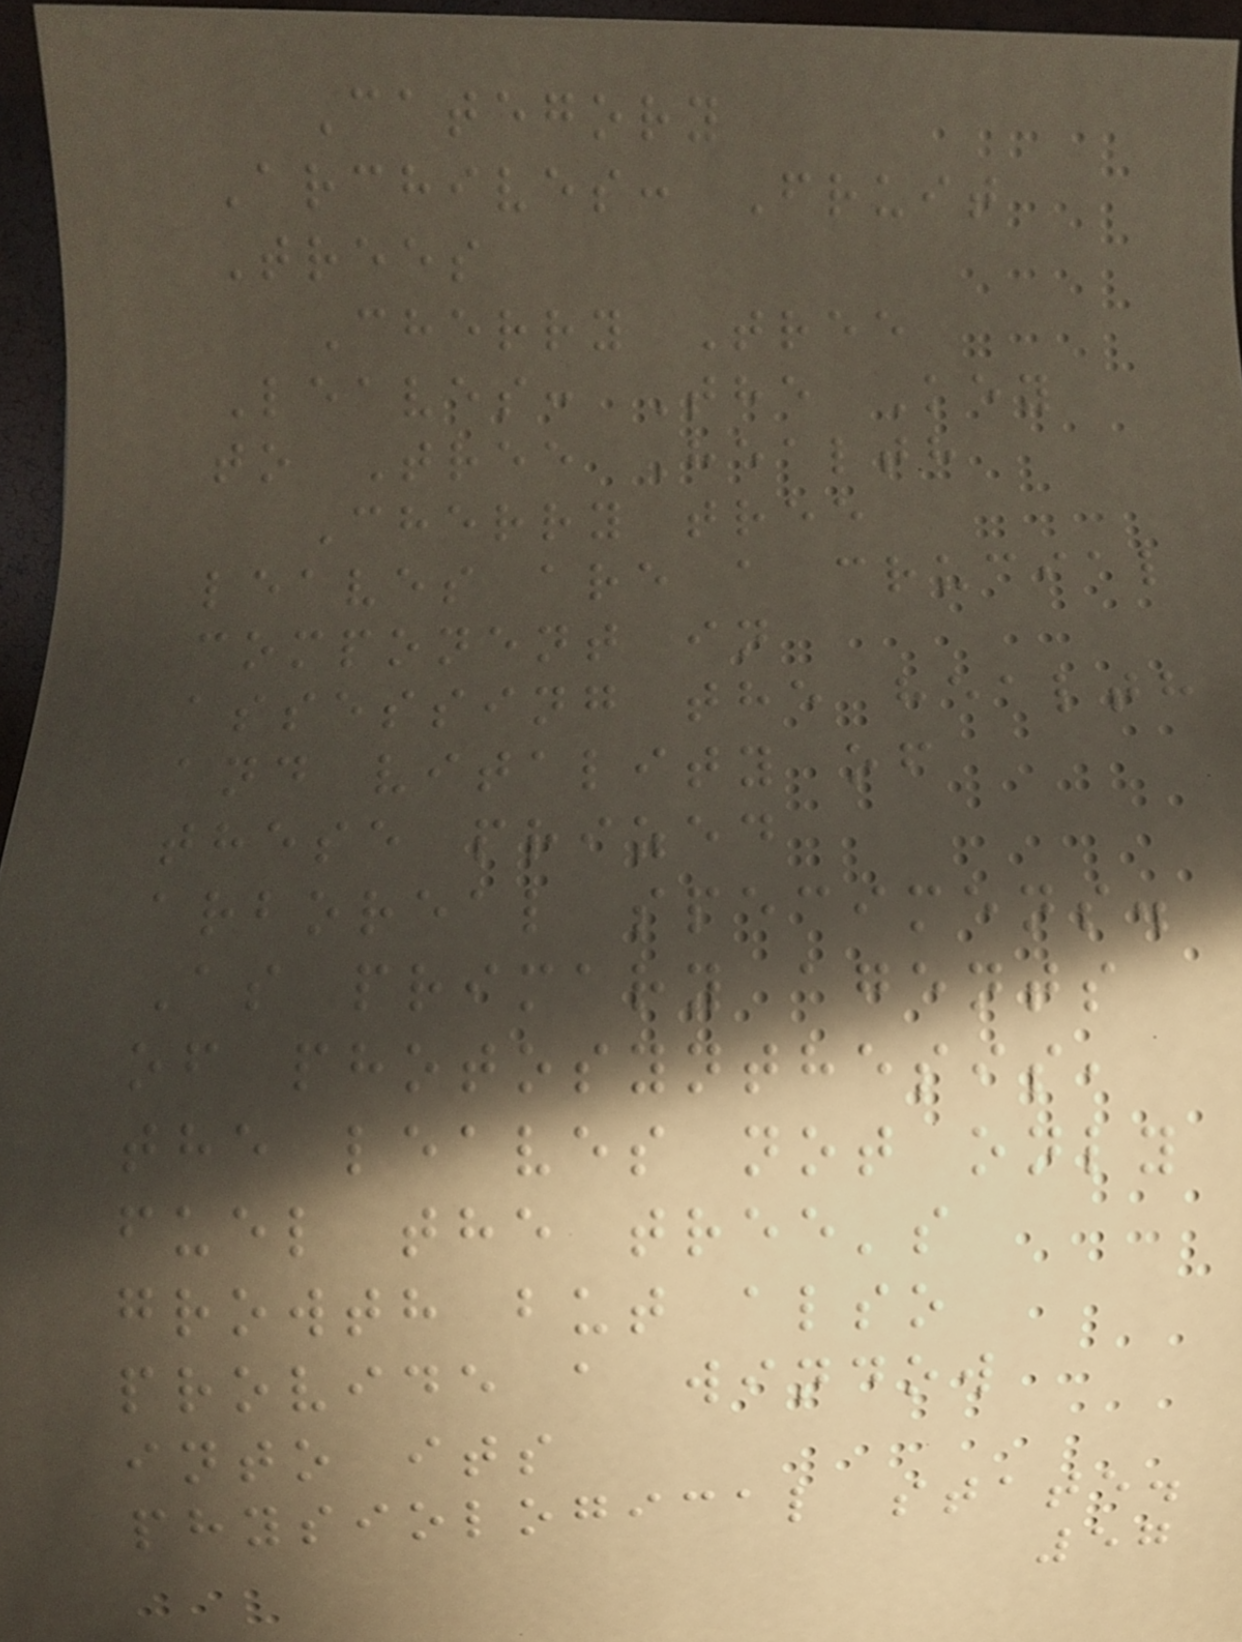Category
Archives: Fruit
Trees
Cherry Tree
Leaves: The Key
to Tree Health
Cherry tree
leaves are a crucial
component in
assessing the health
and vitality of
these prized
arboreal specimens.
As primary agents
of photosynthesis,
the leaves not only
fuel the tree's
growth but also
provide a window
into its
physiological state.
57
